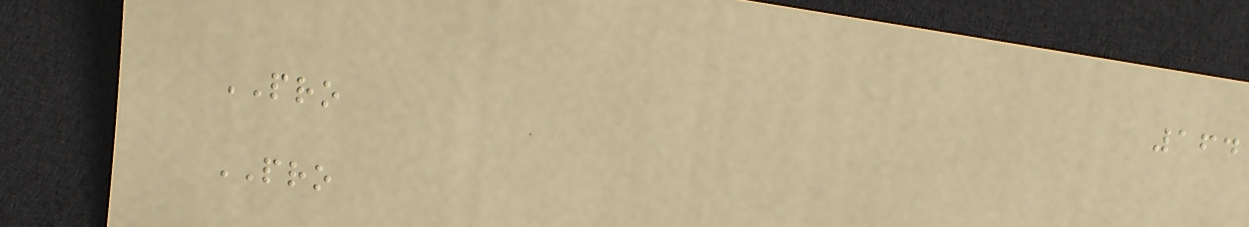164
PRO
PRO
